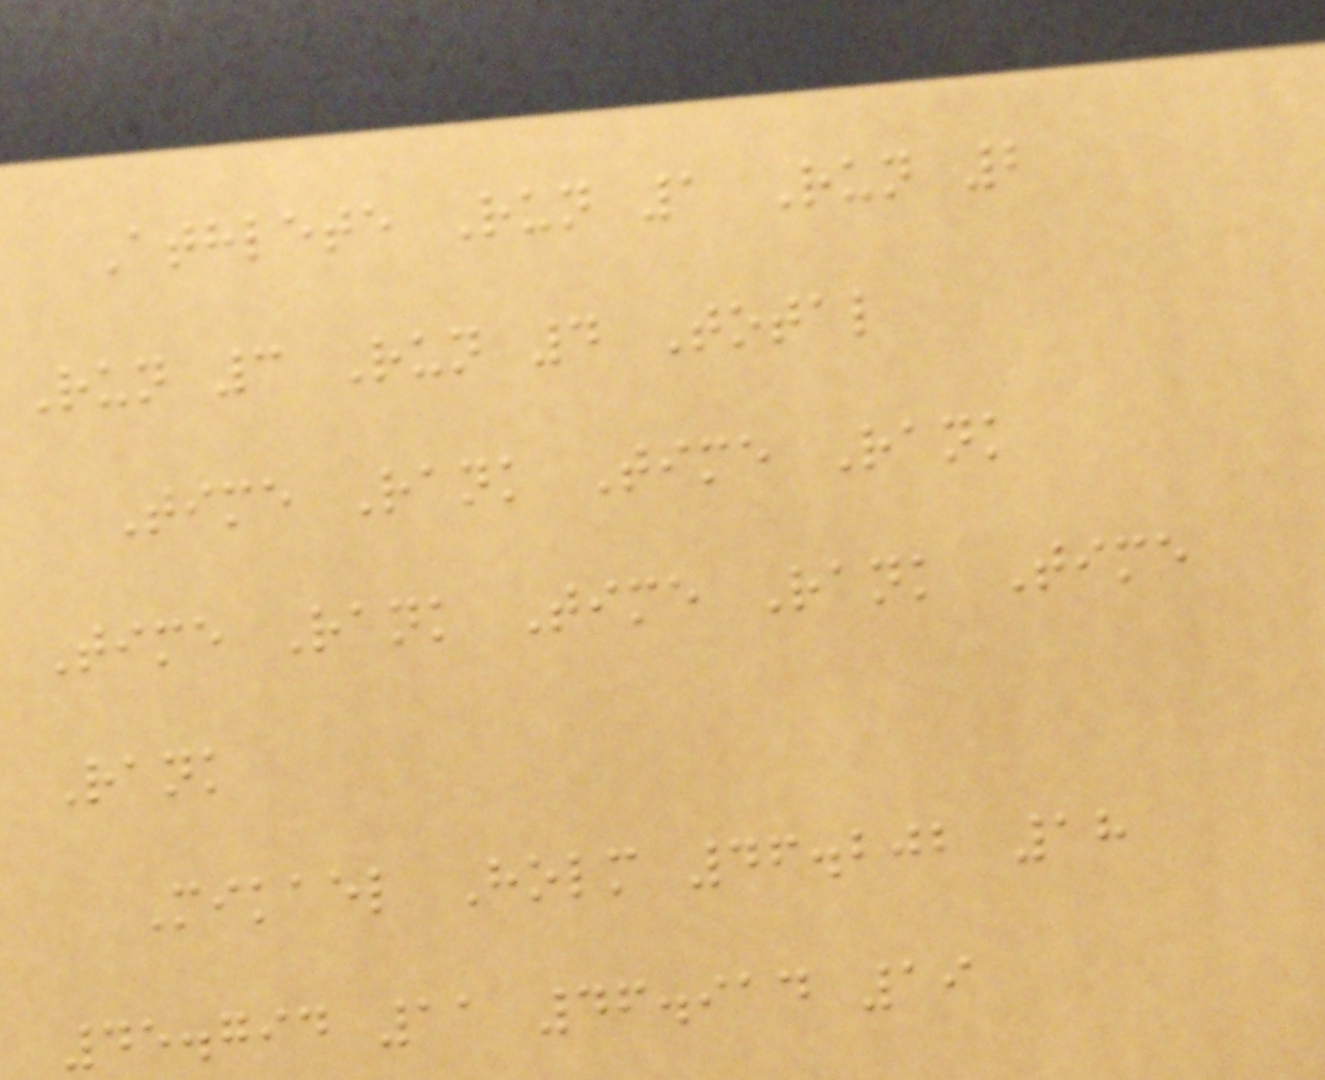Athlete Run 1 Run 2
Run 3 Run 4 Total
Time Rank Time Rank
Time Rank Time Rank Time
Rank
Mikael Holm 46.202 18
45.794 11 46.914 19
